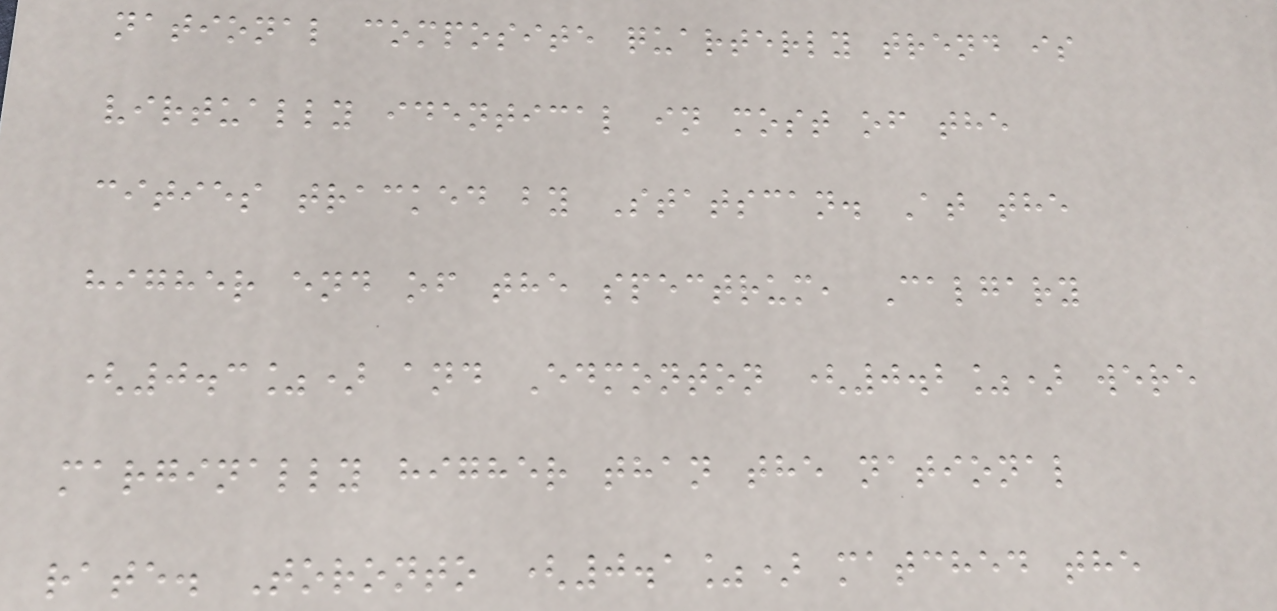national composite quarterly trend is
virtually identical in most of the
cities tracked by Statscan. At the
higher end of the spectrum, Calgary
(0.3%) and Edmonton (0.2%) were
marginally higher than the national
rate. Toronto (0.1%) matched the
